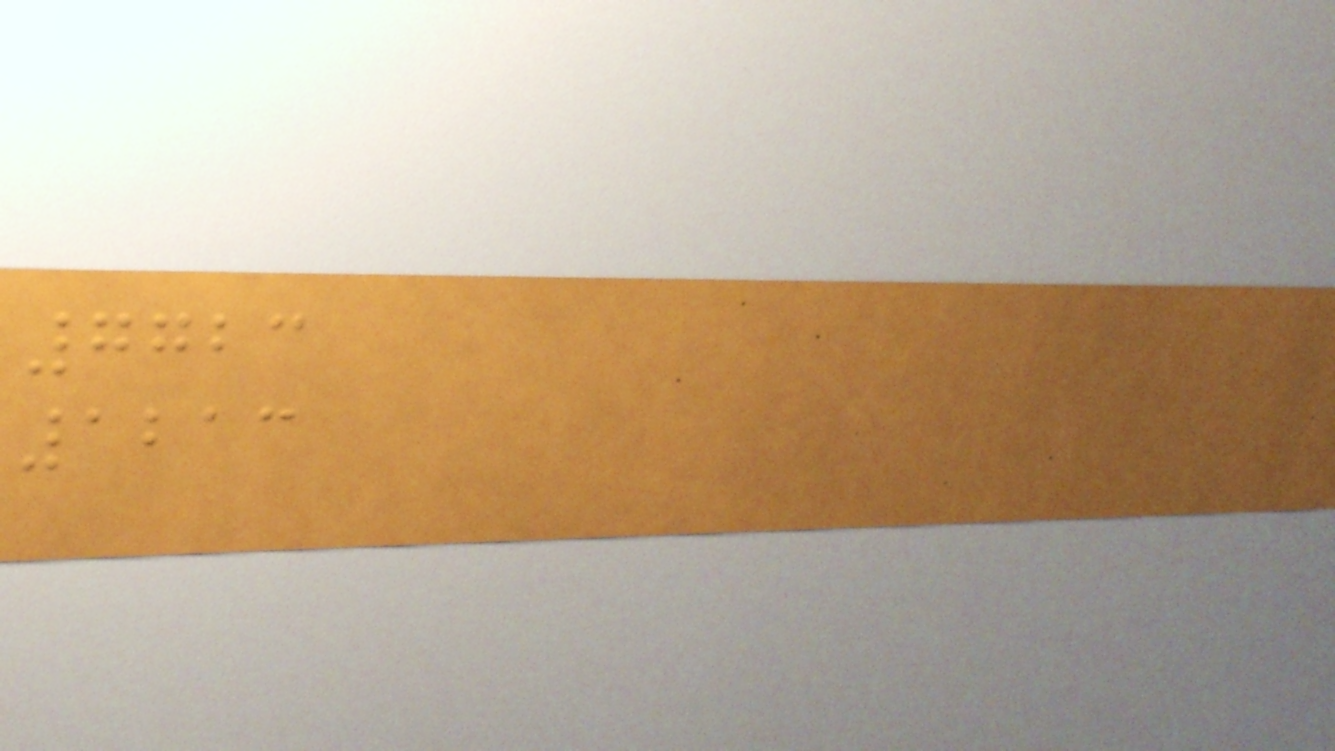7723
1213
